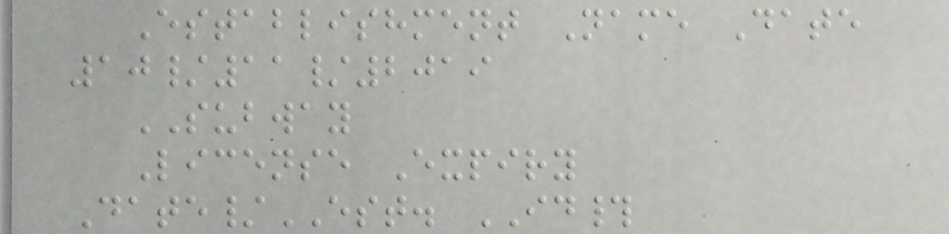Establishment Name Date
10/11/2019
SUBWAY
License Expiry
Date/EST. ID#
